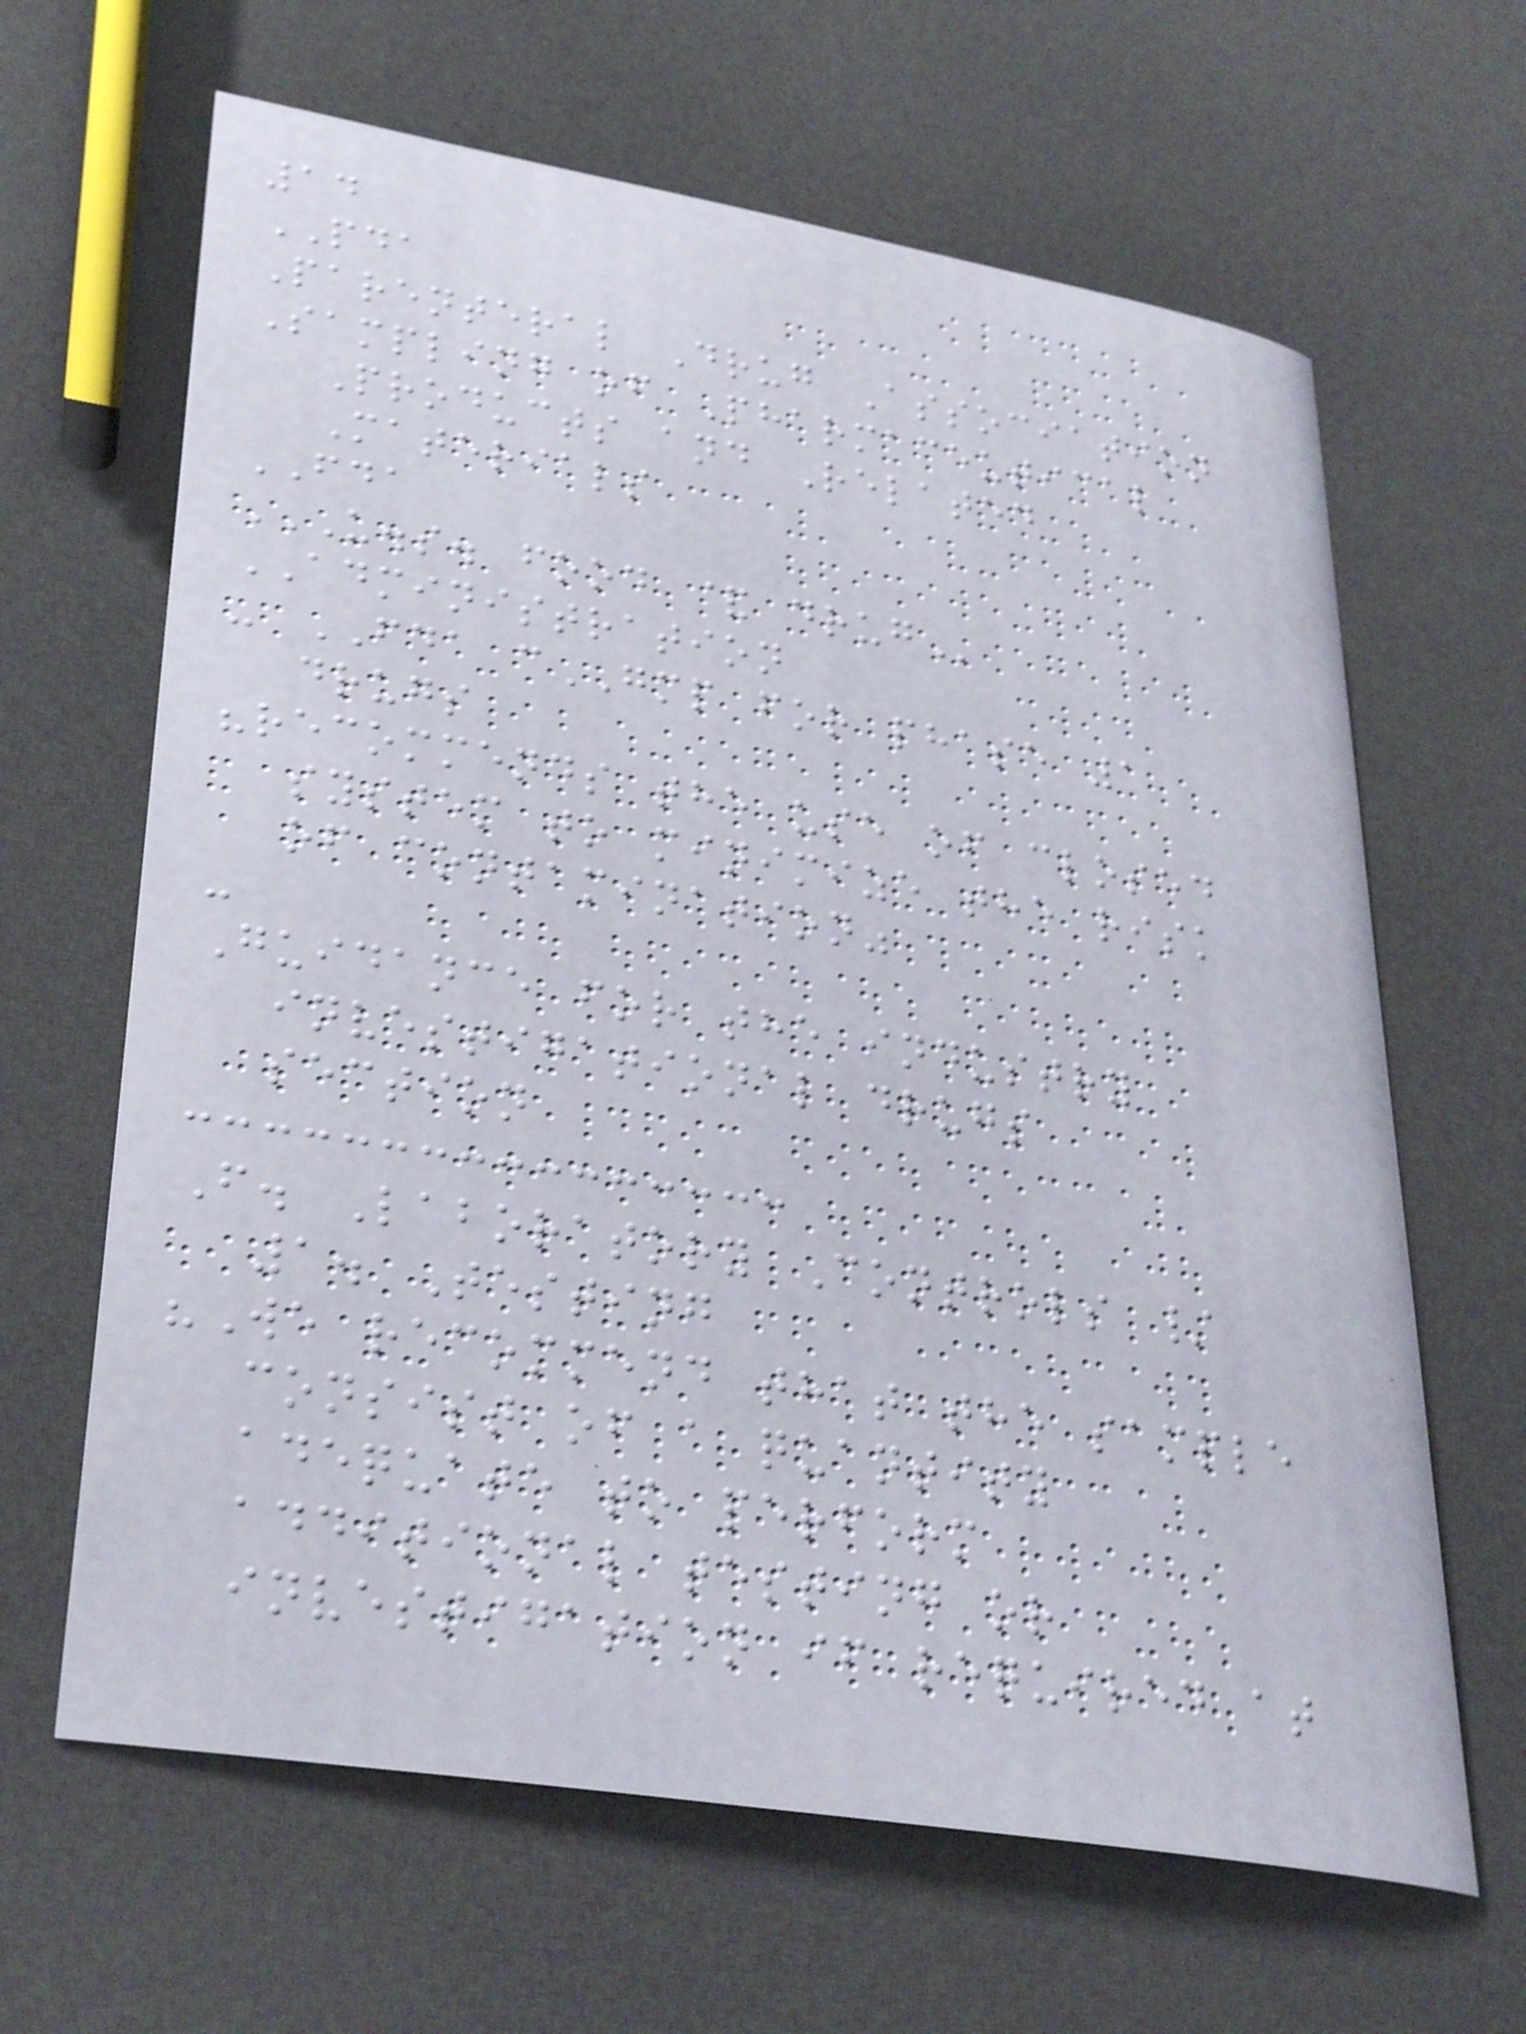14
PDA
Parenteral Drug Association
Sampling of Pharmaceutical
Products and Related
Materials
FDA
U.S. FOOD & DRUG
ADMINISTRATION
- FDA cGMP for phase 1
drugs
"recommends the use of closed
system to minimize the risk
of contamination"
-
Guidance for the industry
investigational drugs
section
F. Laboratory Controls /
1. Testing
"We recommend that the sample
consist of a quantity
adequate to perform
additional testing or
investigation if required at
